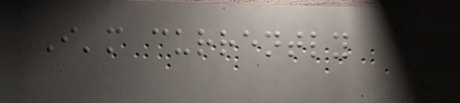I'm currently
